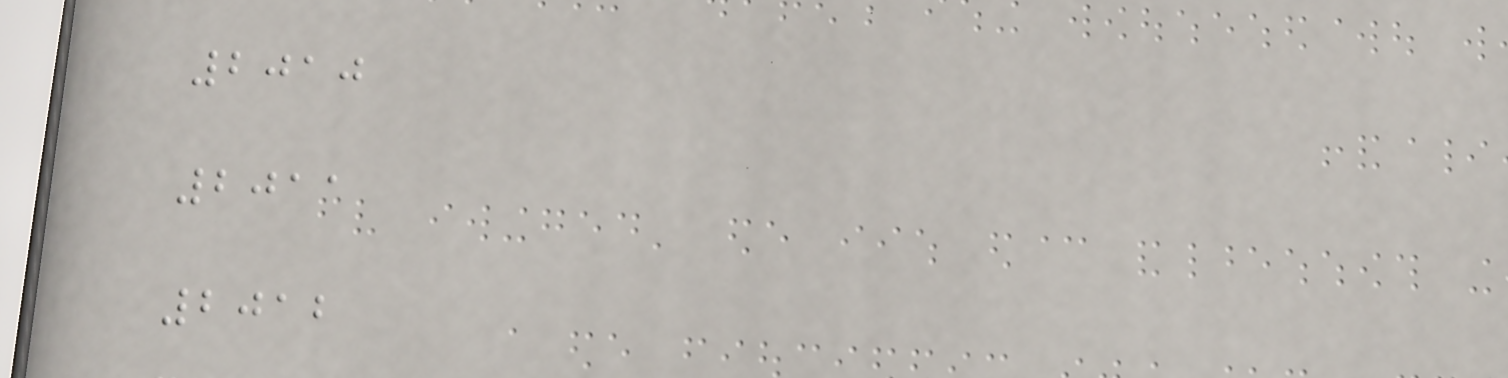2010
2011
2012
